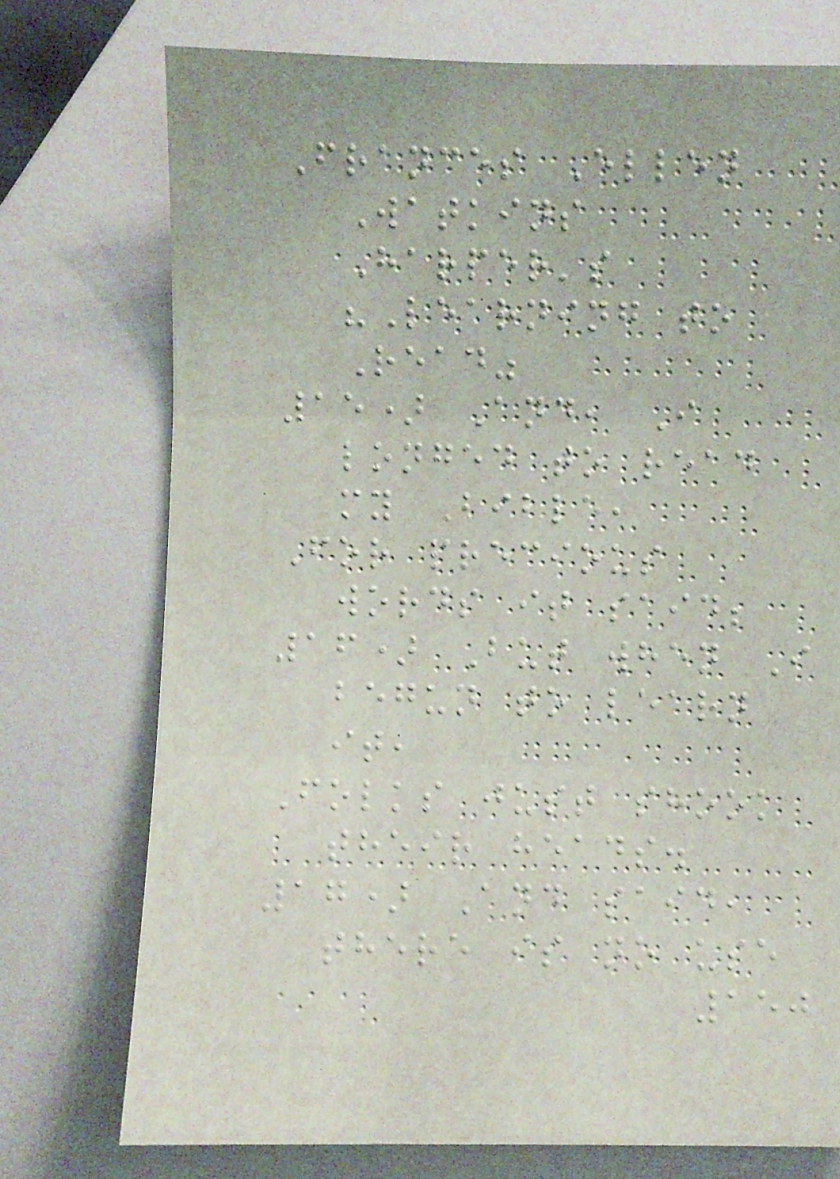Frances Ellen
Watkins
Harper's
"Learning to
Read"
15) And, I
longed to read
my Bible,
For precious
words it said;
16) But when I
begun to learn
it,
Folks just shook
their heads.
17) And said,
there is no use
150
